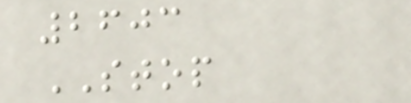2603
STOP
